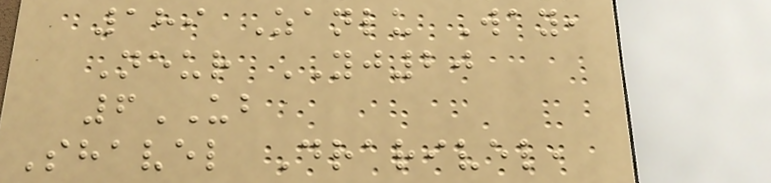189 Zanlu Way,
Neur YJ20
6UB
Shavel Drarivel,
